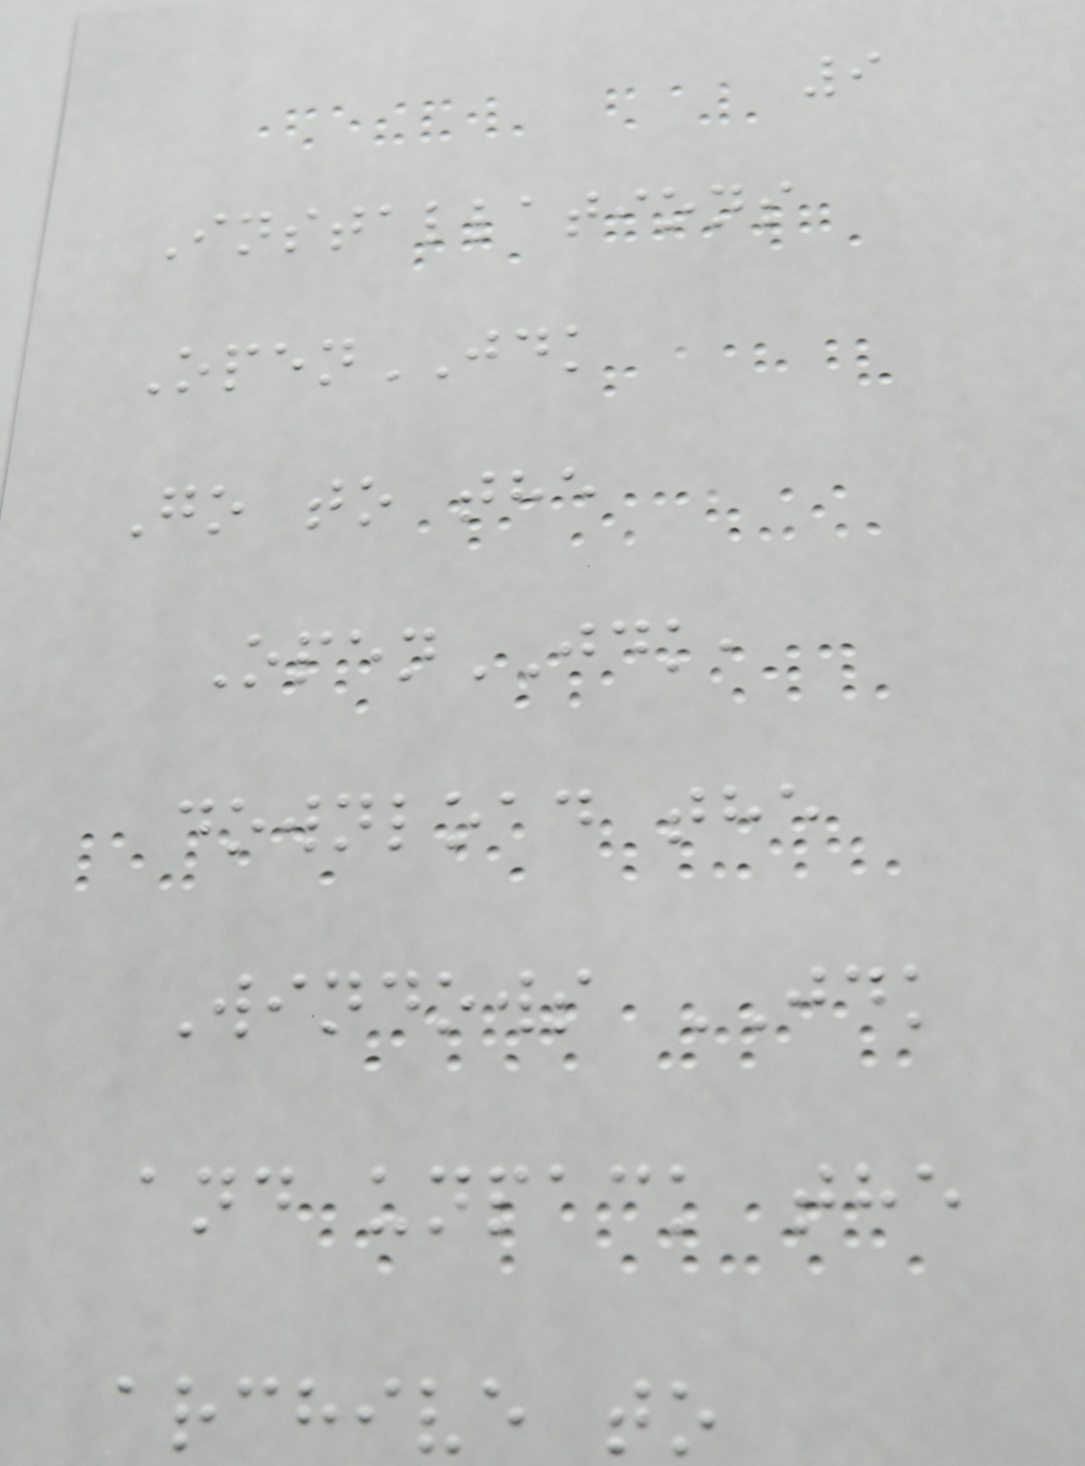9
Installations
OpenJDK
Go to the
OpenJDK,
download the
Windows JDK
and unpack the
archive to
